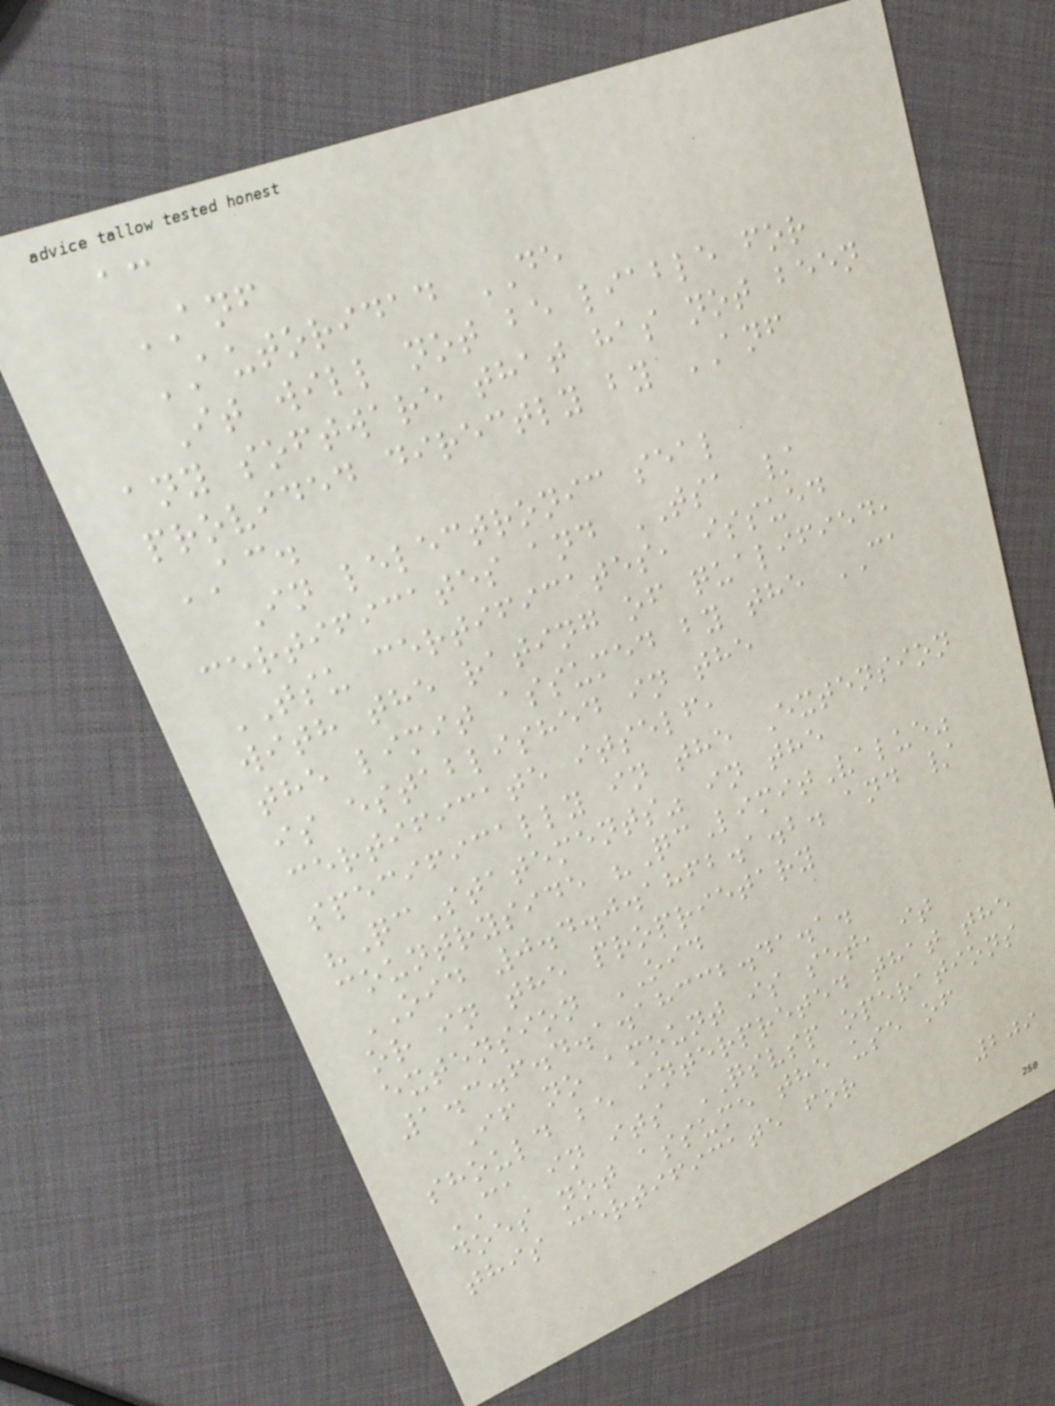ac
ANF
AUTORIDAD DE
It will not be liable for
any software that has not been
provided directly by ANF
AC.
In lelectronic seal
certificates and TSA /
TSU certificates, issued
with the rating of qualified,
the limit assumed by the CA
is established in the
certificate itself,
specifically in the Extension
"QcStatements" in the
countryside "QcLimitValue"
OID 0.4.0.1862.1.2. and /
or in the proprietary
extension OID
1.3.6.4.1.18332.41.1.
If no amount is set, it
should be interpreted that the
CA in its QSVSP operations
does not assume the use of
this certificate for
209
